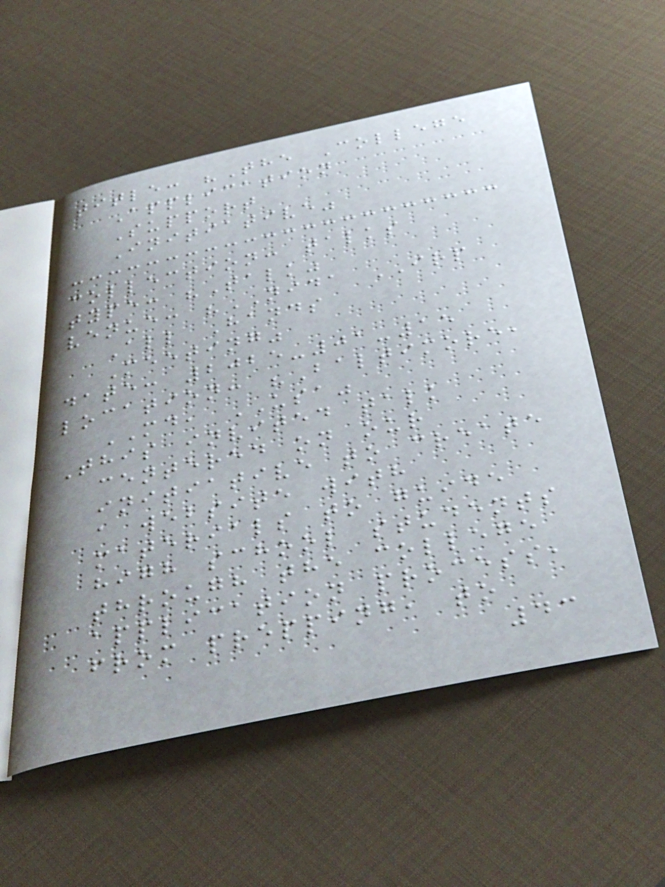title: "The College
Application
Support
Initiative"
collection: talks
type: "Talk"
venue: "NIDA IRP
All Hands
Meeting"
date: 2025-01-15
location: "Baltimore,
MD, USA"
This invited talk
centered on our
initiative to create
a website with
materials to guide
high school students
through the college
application process,
from prepping, to
43
